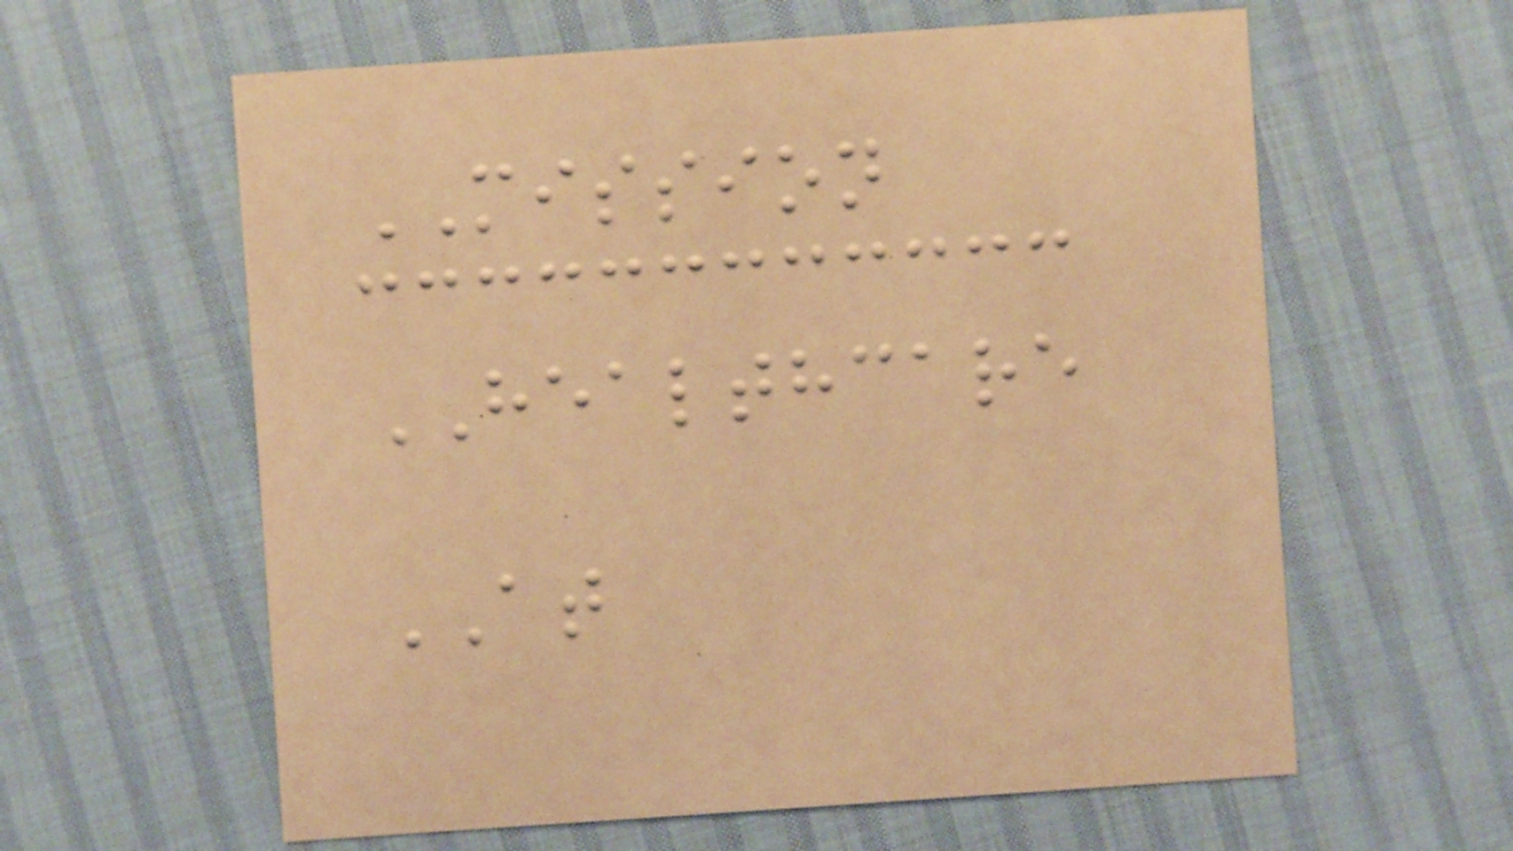MISSION
HEALTHCARE
AT
